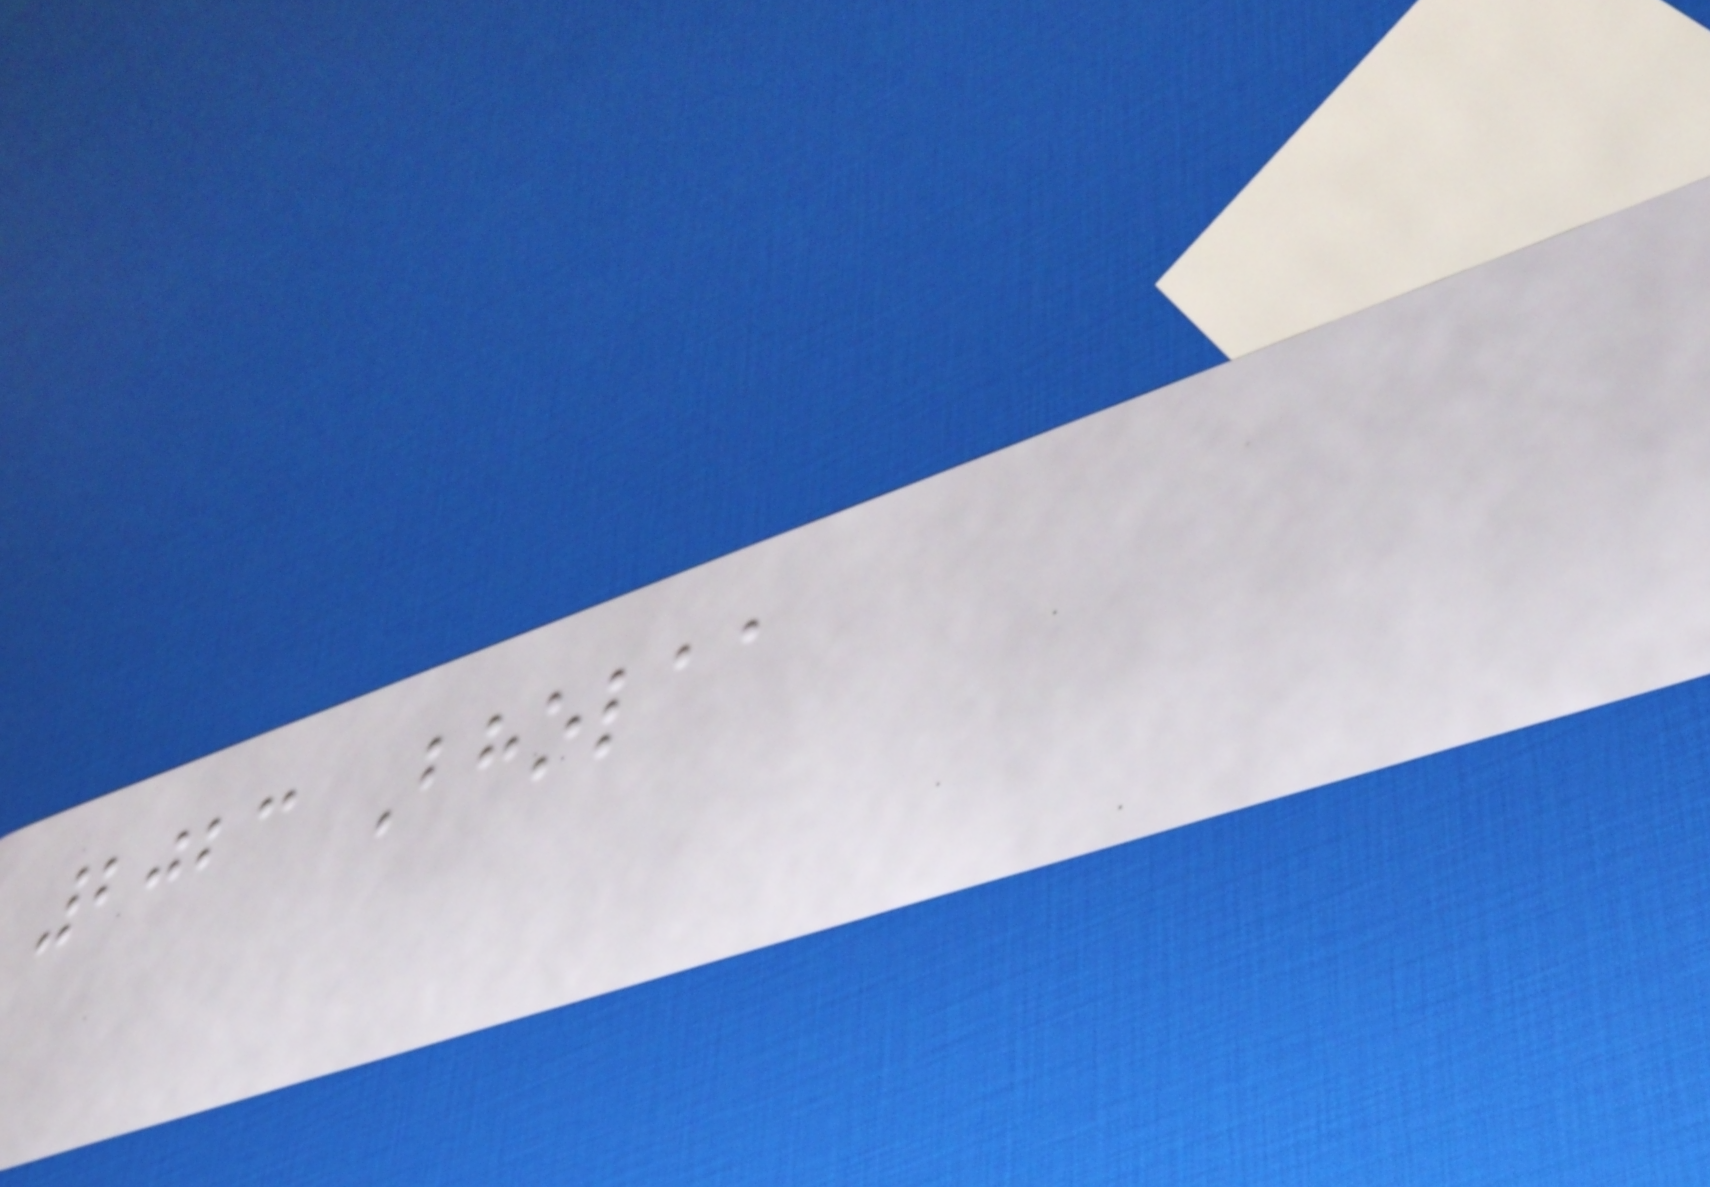2023 Bholaa
